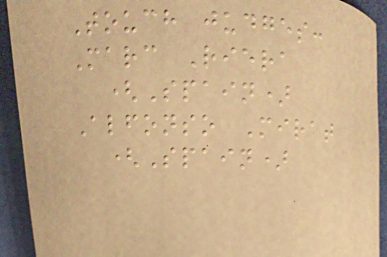Touch judges:
Marc Riera
(Spain)
Alfonso Mirat
(Spain)
